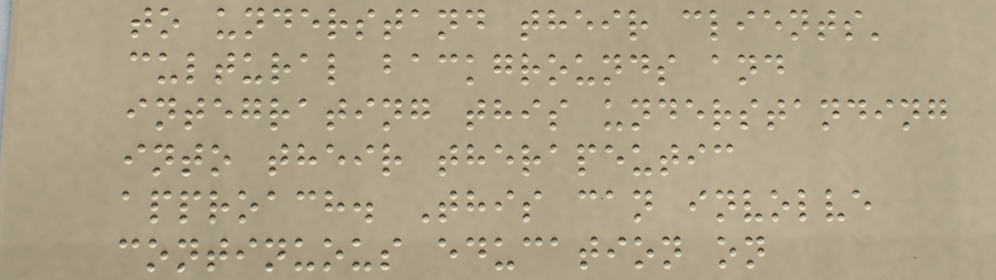to understand their clients'
cultural backgrounds and
integrating this understanding
into their therapeutic
approach. This can involve
continuous education on
